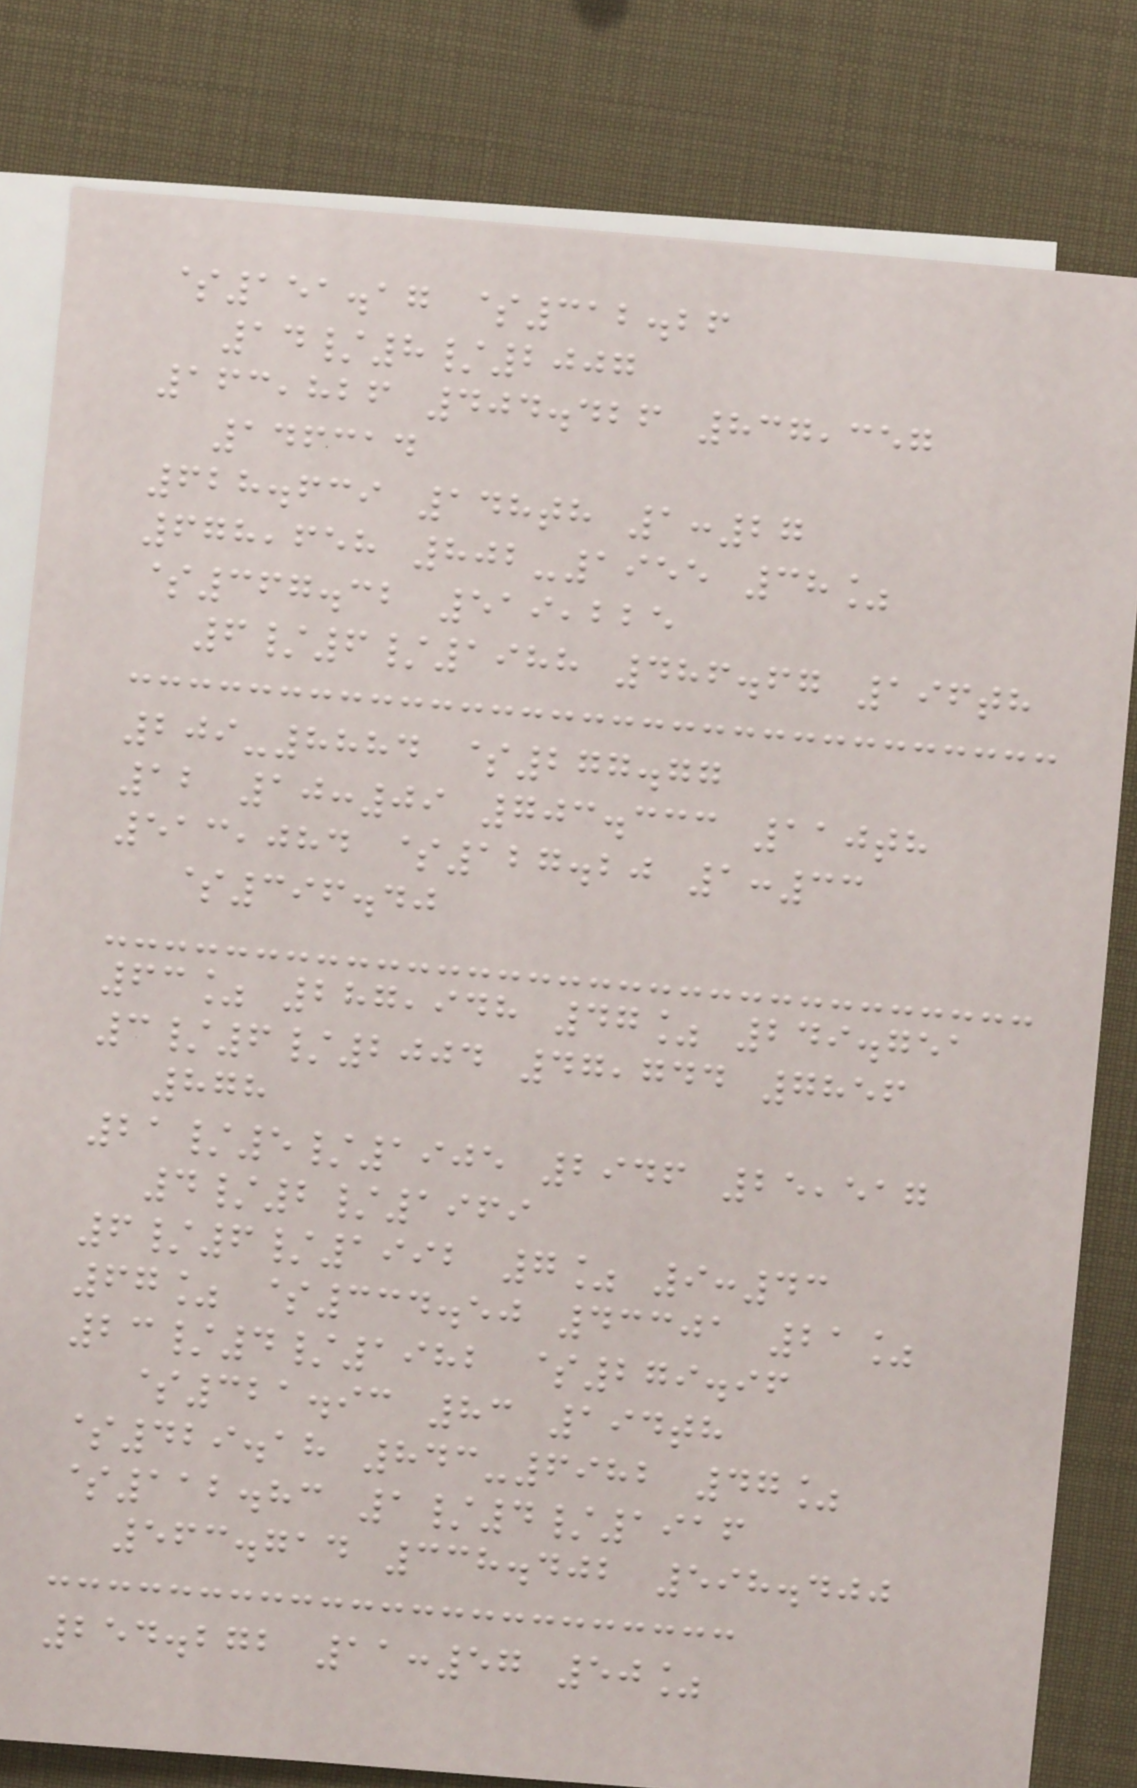$151.17 $312.26
14/8/2007
163,826 404.426 837,357
146314
628.639 148th 1:27
678,658 802-1955 38%
$367.32 519,225
6/6/1988 486.67 196th
209-8884 $277.77
12 10:09 703.333 110th
513,084 $127.20 1:33
$396.40
63% 287,948 47% 249.751
3/6/2004 47,744 7856
878
21/5/1905 2946 25,517
4/2/1969
6/6/1992 7% 9:43
67% $334.50 43301 21%
23/4/1982 $279.96
$321.93 83 194th
$429.18 843-6982 47%
$112.83 1/4/1916
563.714 338.402 598.400
254.272 11:57 50%
